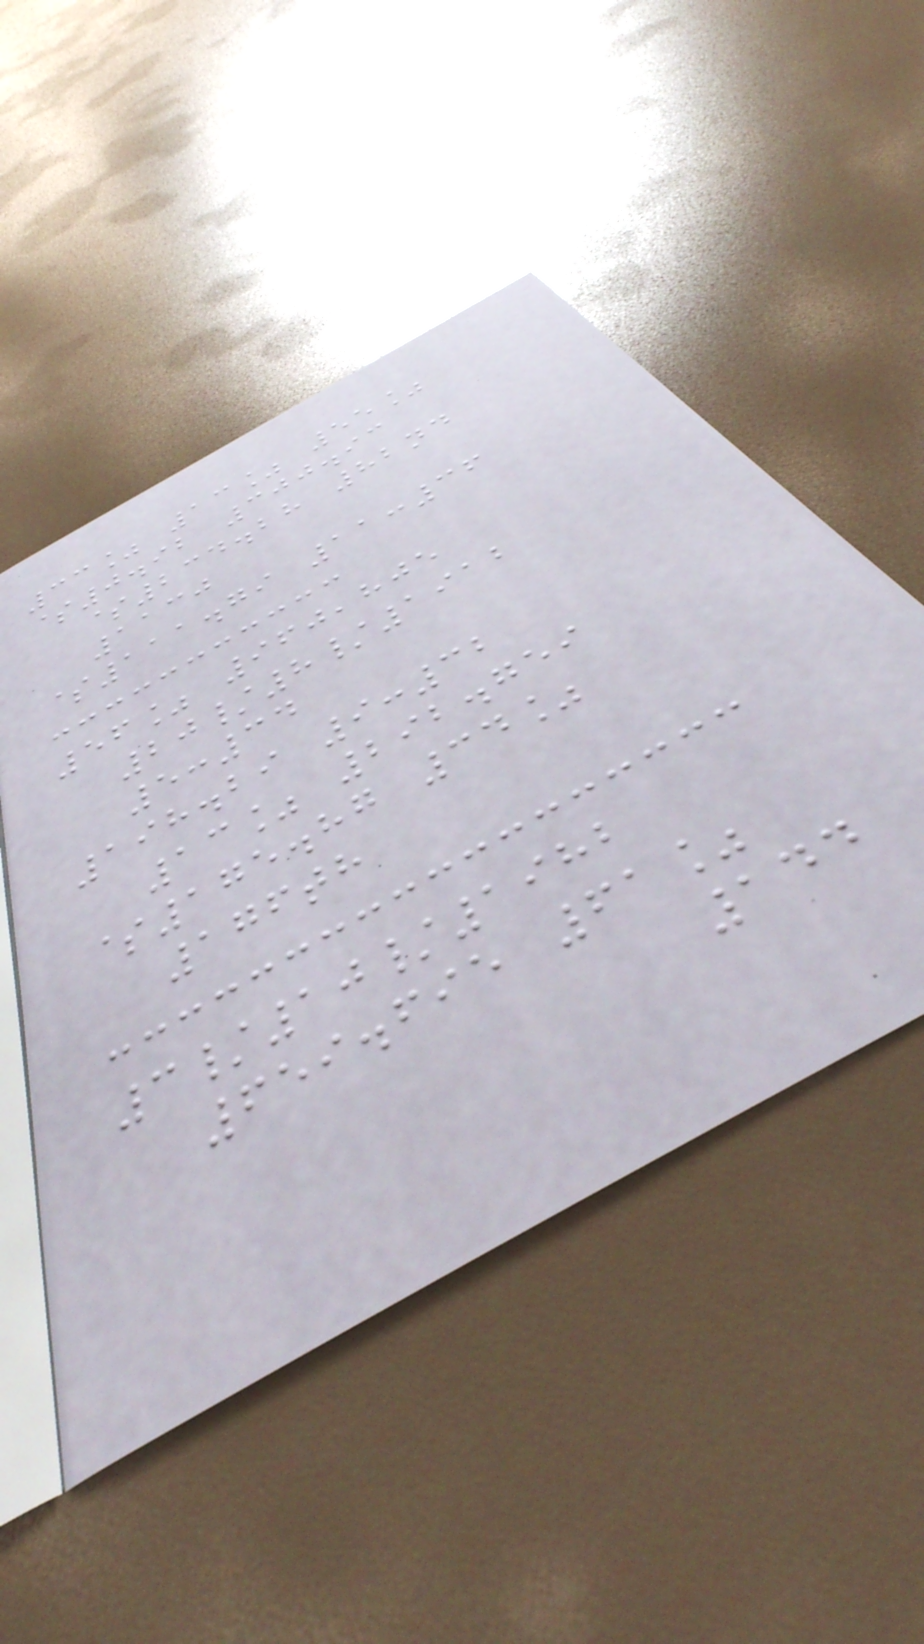33% 13% 55%
$0.92 300.93
$234.28 82nd
1130
$111.79 11:36
56% 960,805
20/8/1912
5:34
198.29 9:32
13% 292.759
$175.87 34%
176th
3/10/1982
659.695 61%
144
